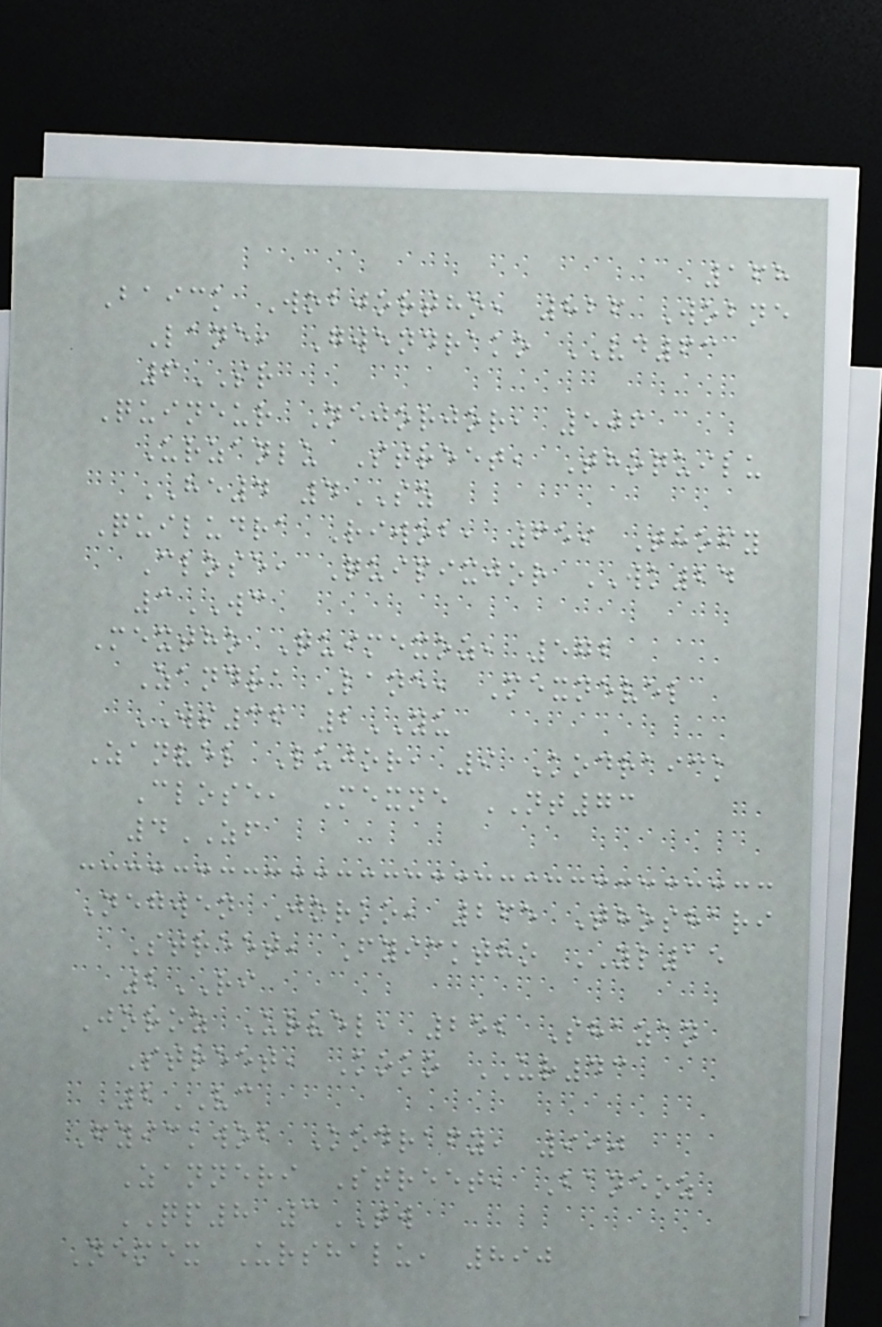168
Baick Wobjortho, 826 Wobne
Lane, Gwendrako VD63
6SR
Quineur Nejorjor, 506
Urzanlu Street, Thoquilu
HE4 4SZ
Quiludra Riwob, 659 Thofy
Close, Quipixjor WK24
3WC
Mextho Quimexoz, 572
Zandra Lane, Mexnevel
WS36 2YU
Zanvel Lujor, 9 Kodraick
Close, Mexne NT73
4ZF
Negwen Jorko, 265 Thoshari
Street, Fyicktho YL15
2RI
Joroz Urvel, 252 Shazan
Street, Koko UR43
2VC
Fyickwob Kodrafy, 990
Zanneri Street, Baneoz
QP8 3TW
Nemex Urshalu, 890
